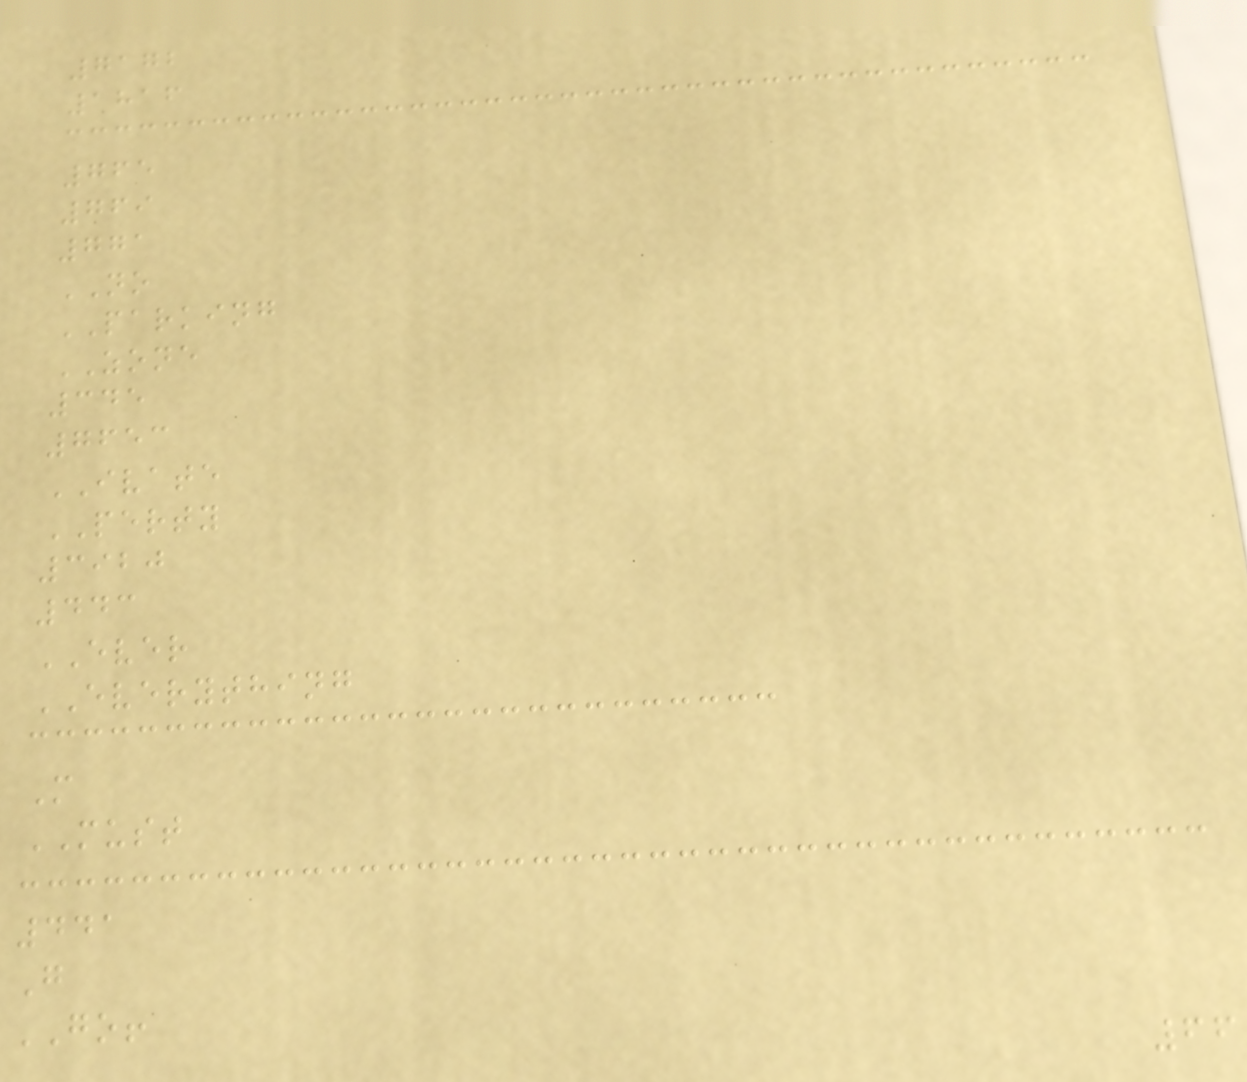7172
1816
765
769
771
NO
PARKING
ZONE
345
7653
IVATE
PERTY
3920
443
EVER
EVERYTHING
M
MUST
441
G
GO!
66
